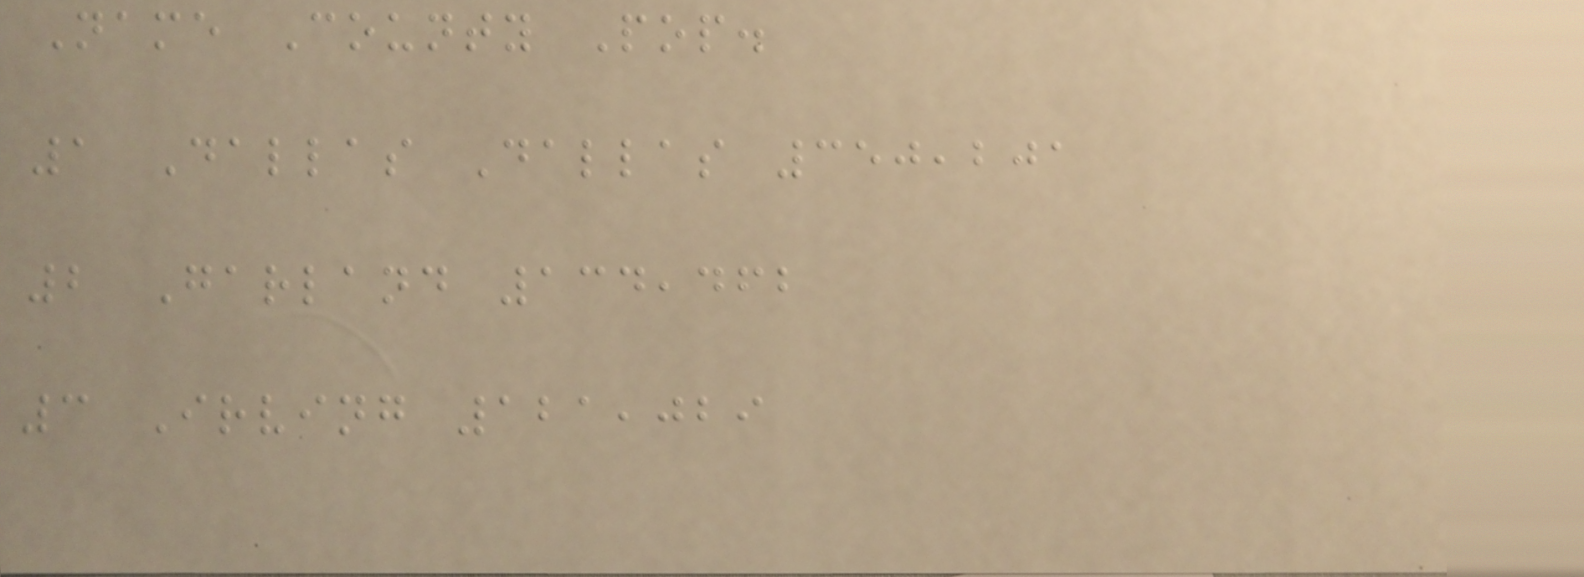Name County Pop.
1 Dallas Dallas 350,201
2 Garland 134,462
3 Irving 121,029
